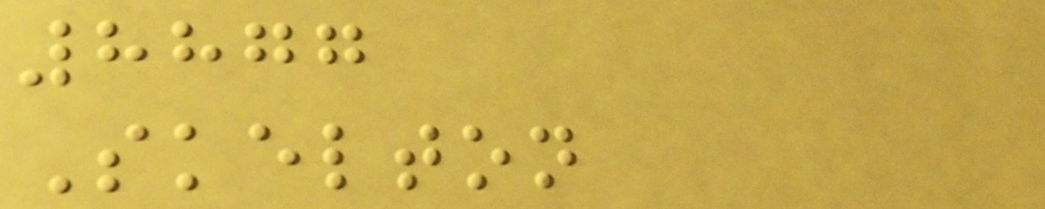8877
Skelton
